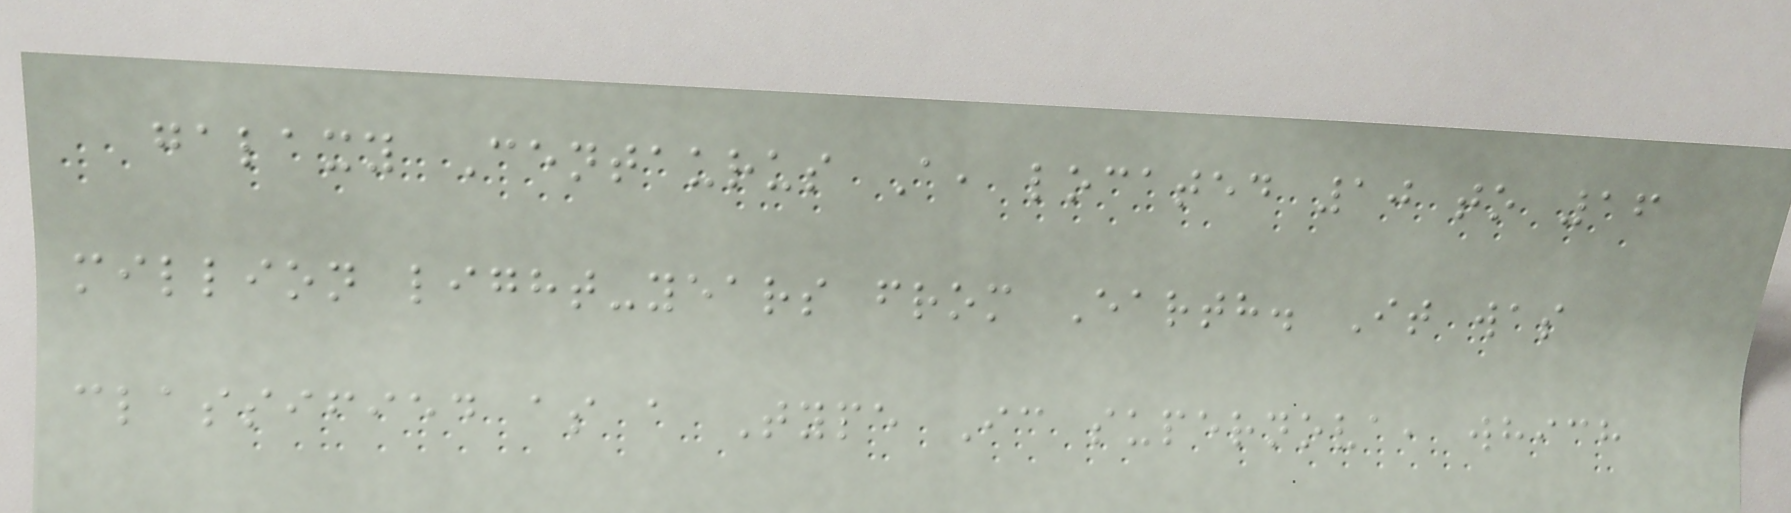galaxy Centaurus A, located 10 to 16
million light-years from Earth. It was
classified as a Type Ic supernova, which
